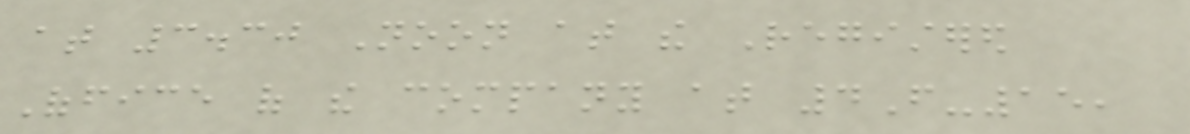at 3.30 Noon at the Registered
Office of the company at 4F-15,
